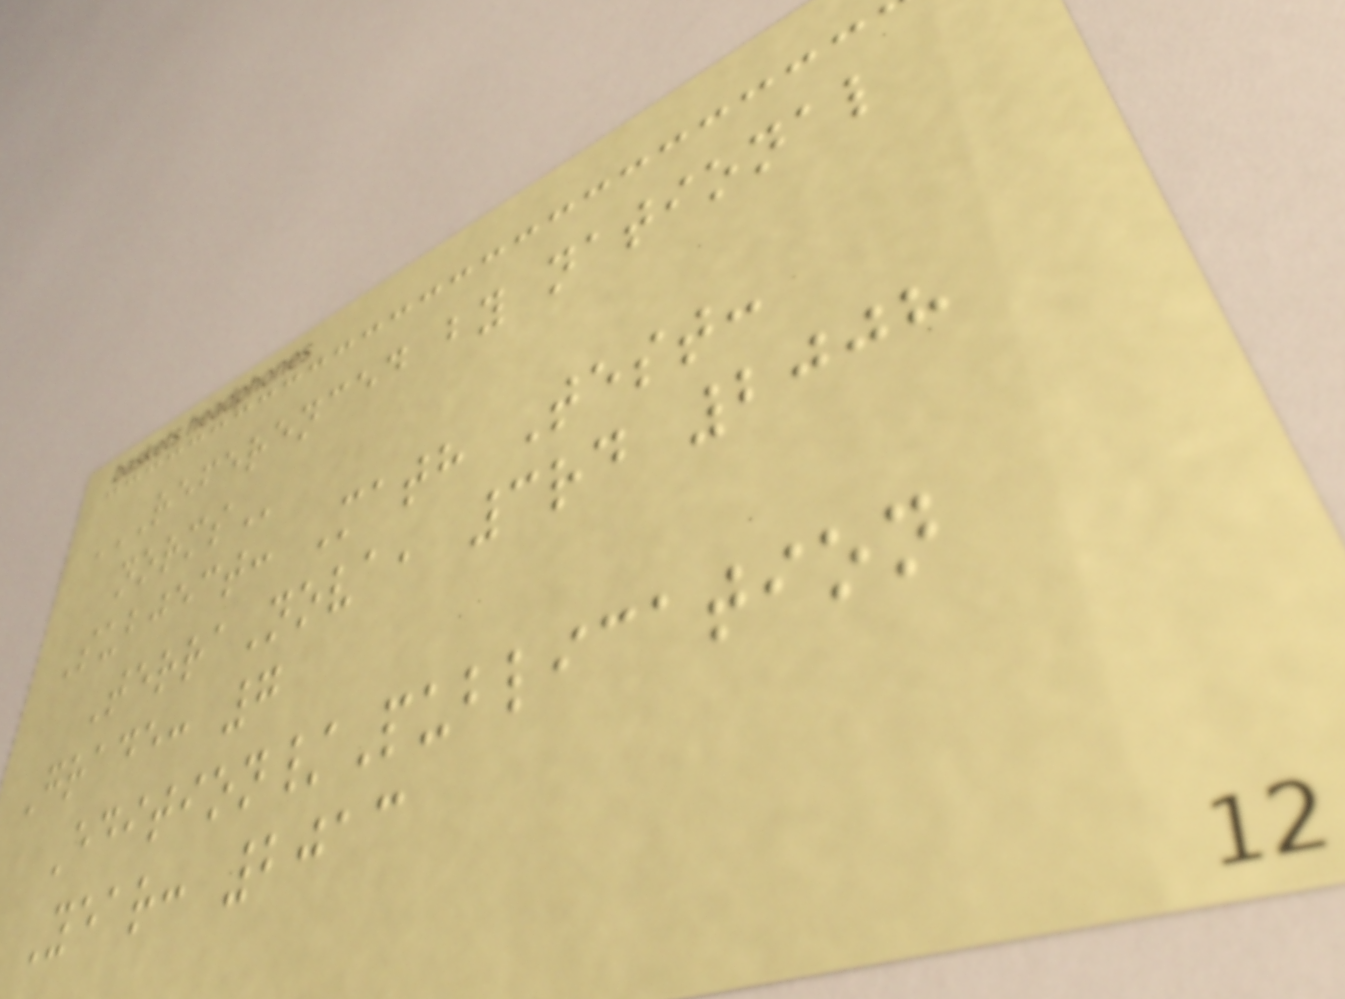REFERENCED BY NATIONAL
NORMS
Subject: Math Test:
TerraNova, 3rd 2008
Grade: 7
Edition/Publication
Year: 2013
